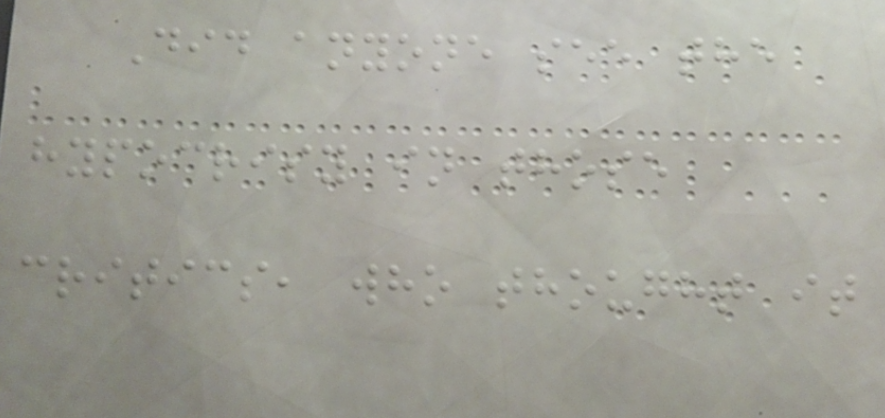Did anyone see the
hypocrisy in those
critics, who thought it
